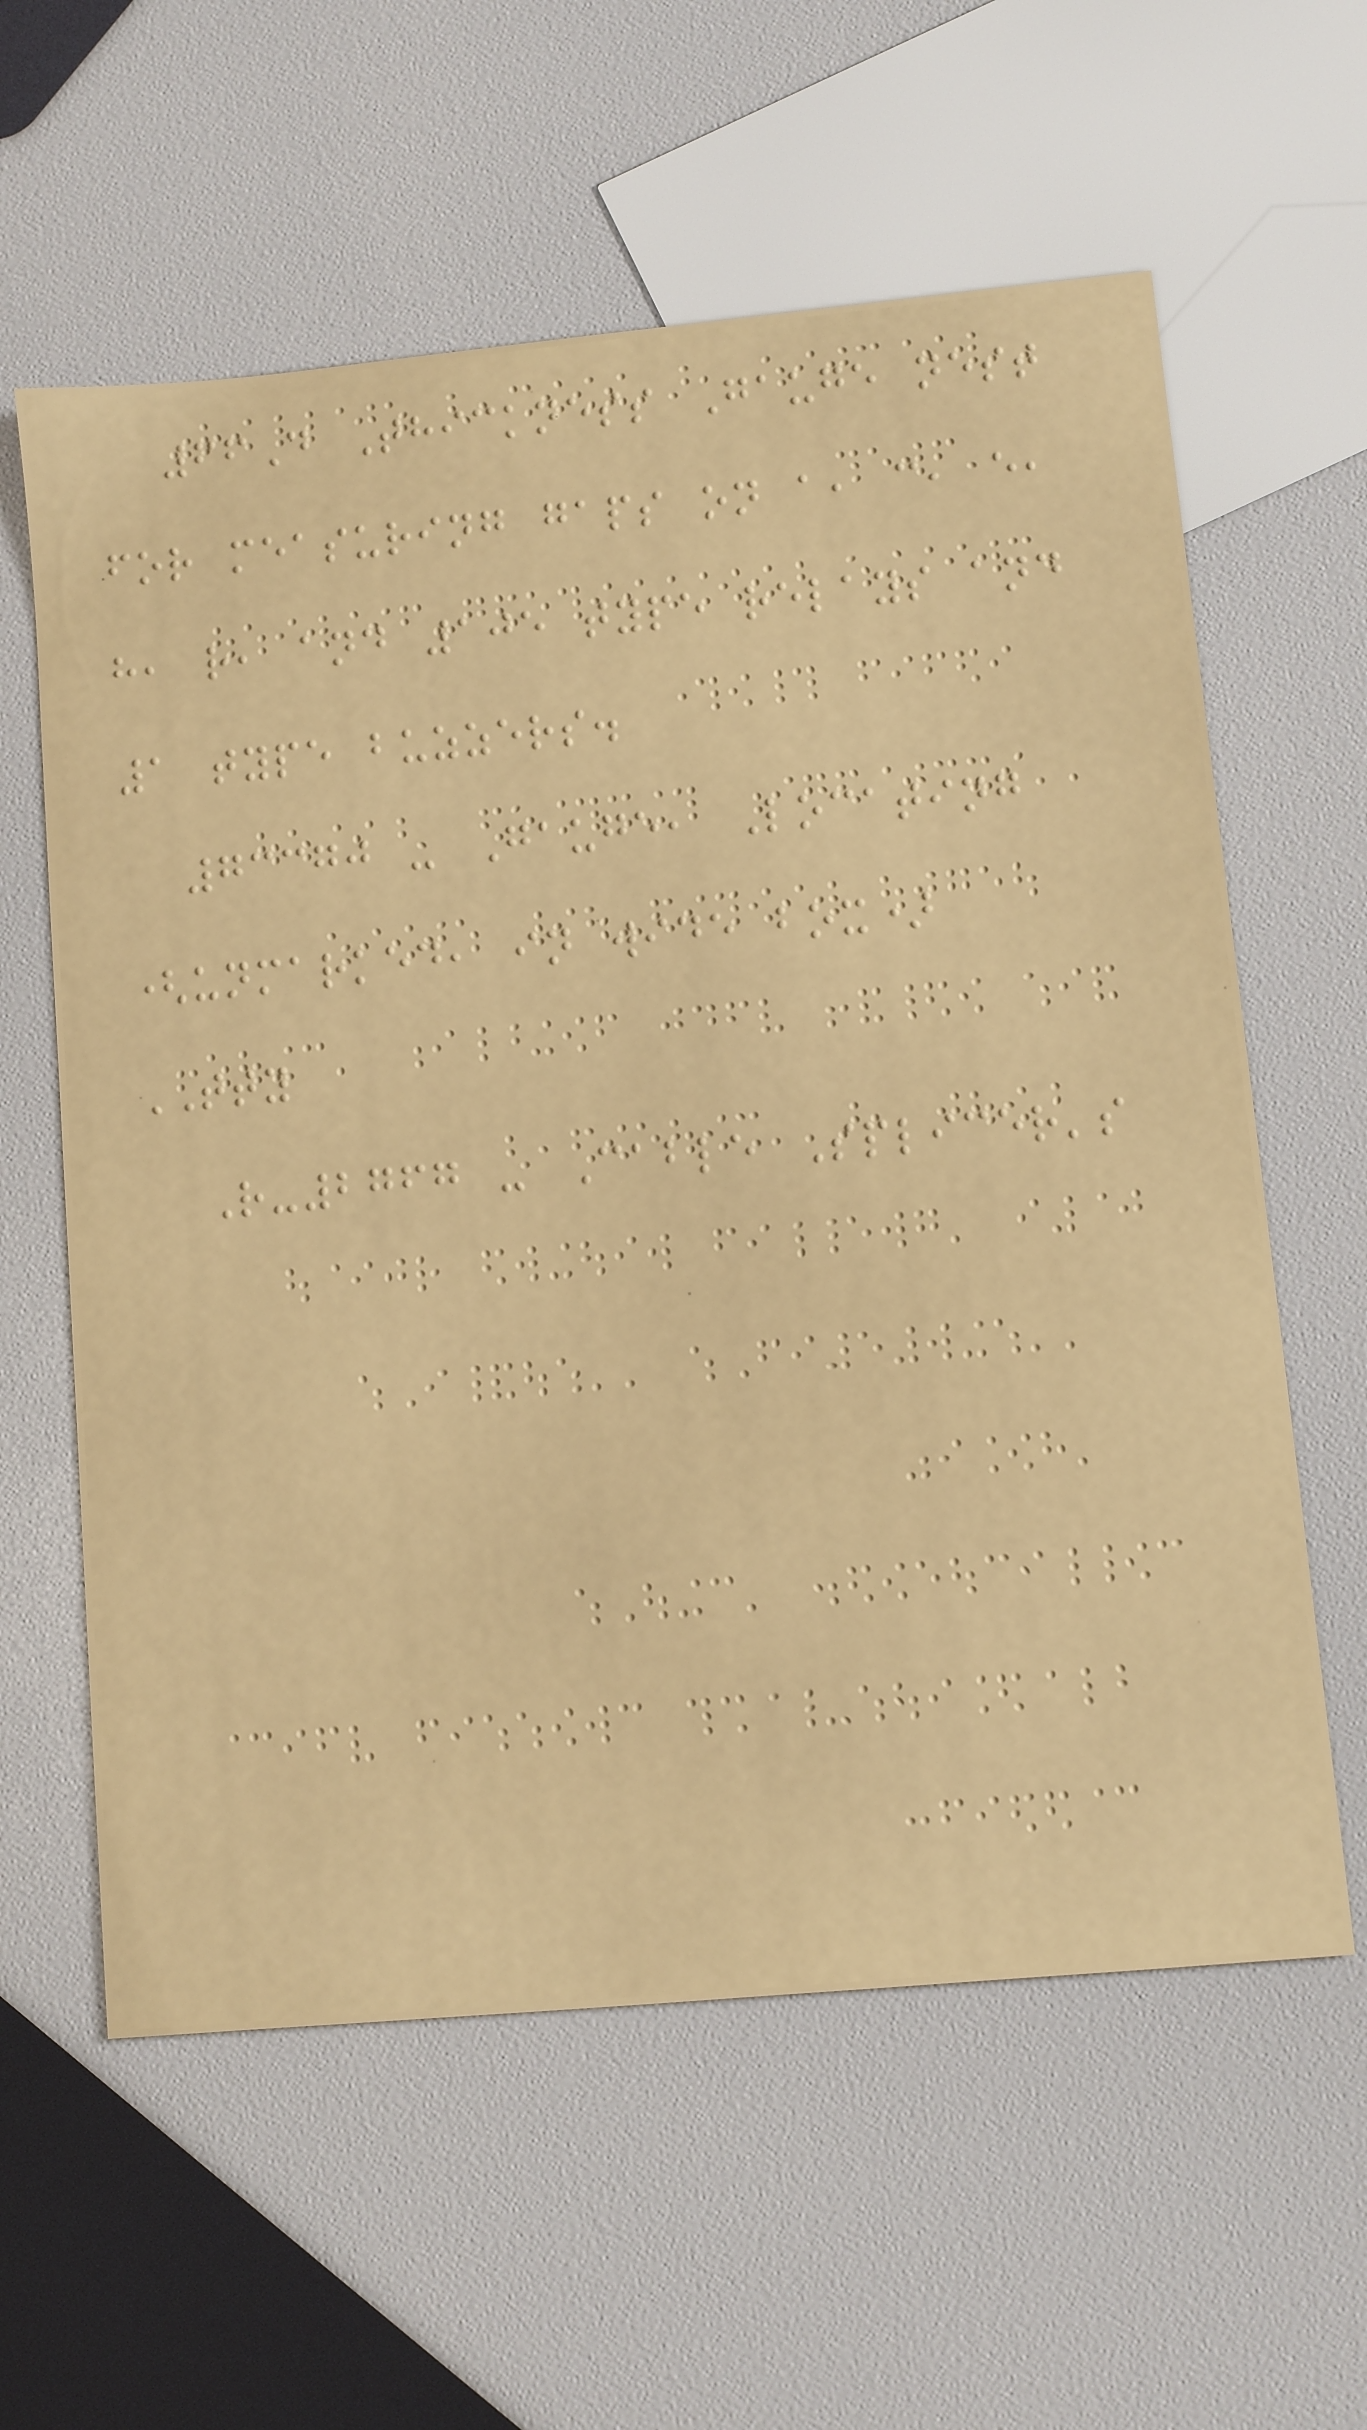66D Thickness Gauge nest
for measuring gaps on a, c, e,
h, r, and 105 type relays and
1 type buzzers.
73370 - Gauge, Locating
(unmarked, in wide box)
TTY
R-2767 - Cable Splicer's
